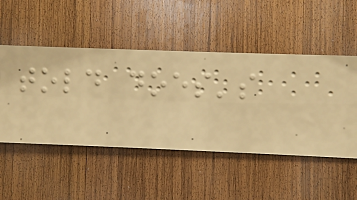told does's
